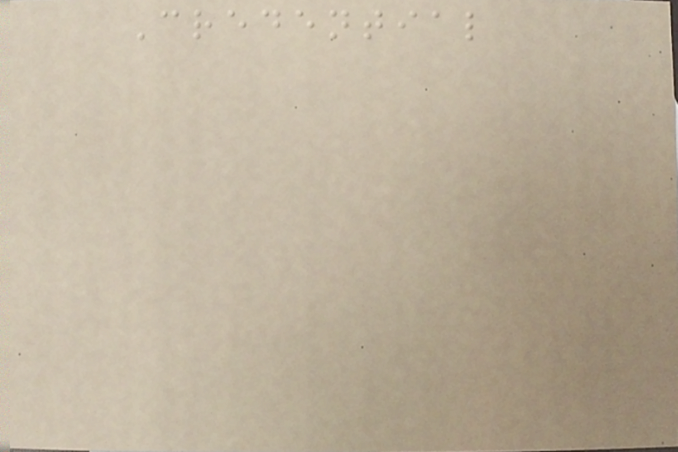Credential
